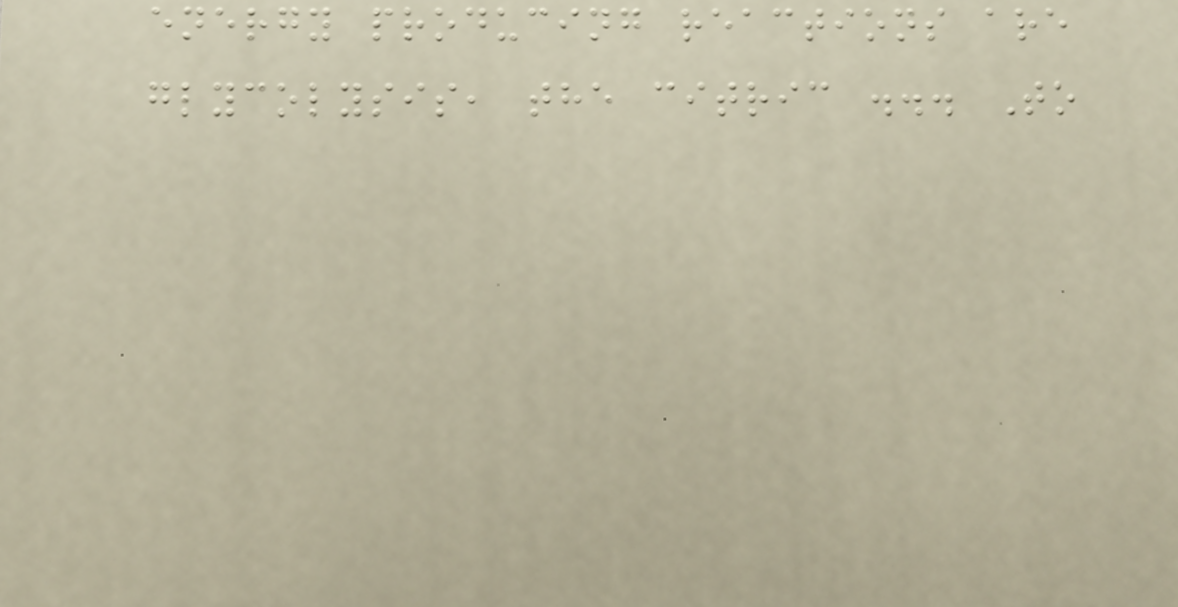energy producing reactions are
glycolysis, the citric ... To
